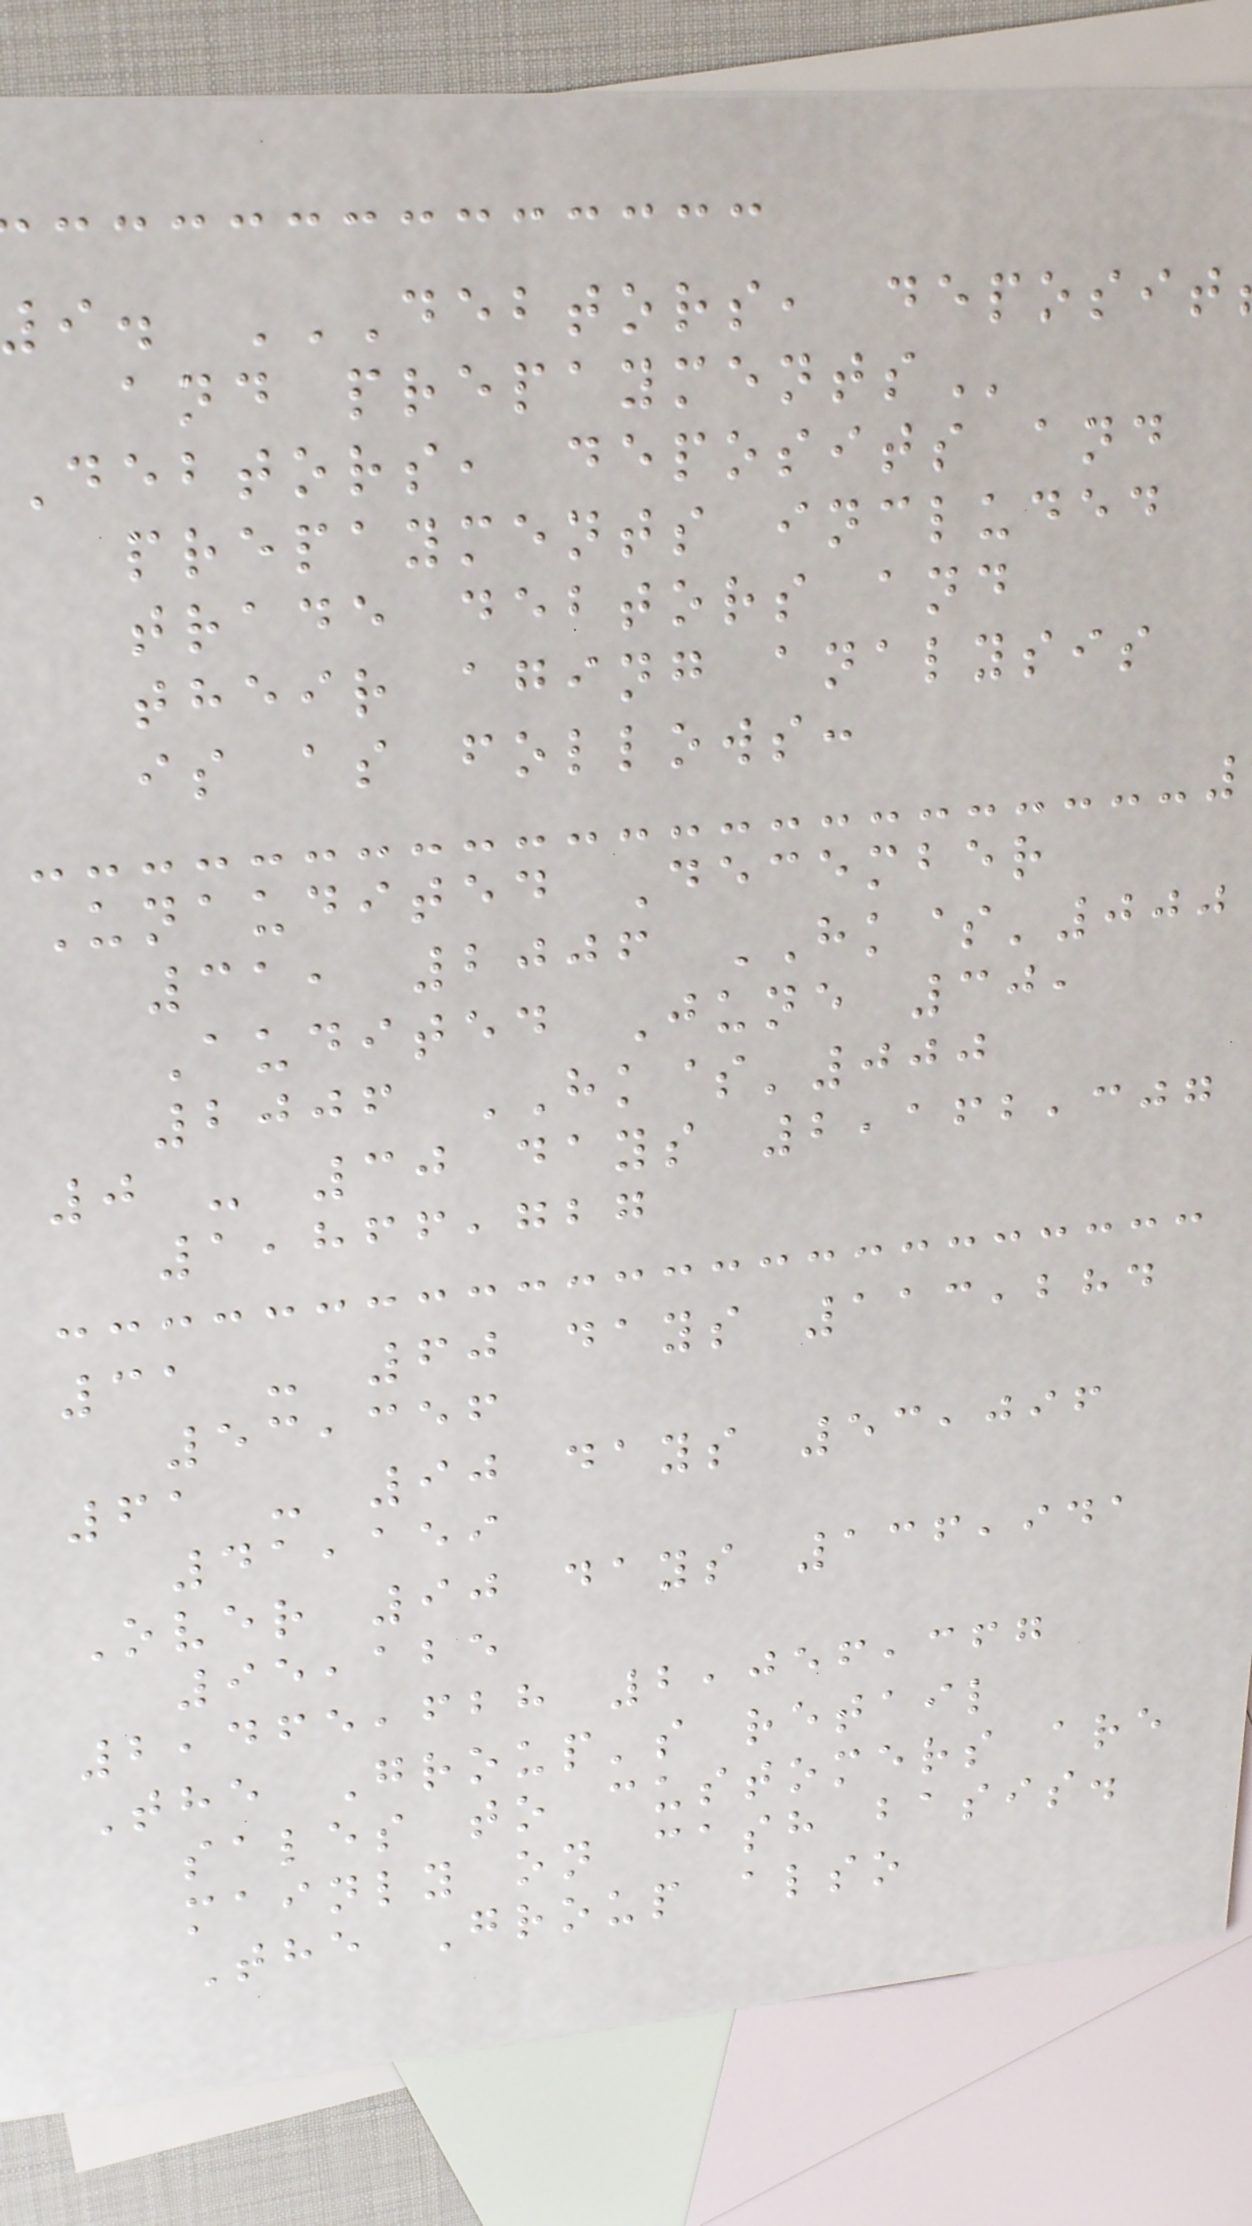Debtors, deposits and
prepayments included
trade debtors and
their aging analysis
is as follows:
Unaudited December
31, 2006 HK$'000
Audited June 30,
2006 HK$'000
0 - 30 days 2,162,307
1,866,727
31 - 60 days 113,284
53,356
61 - 90 days 53,096
41,159
Over 90 days 136,941
95,125
2,465,628 2,056,367
The Group's retail
sales to customers are
mainly on cash basis.
The Group also
